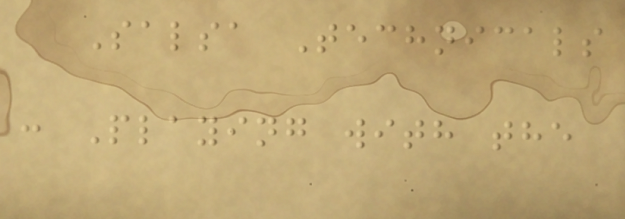Salsa Technicals
: Playing with the
